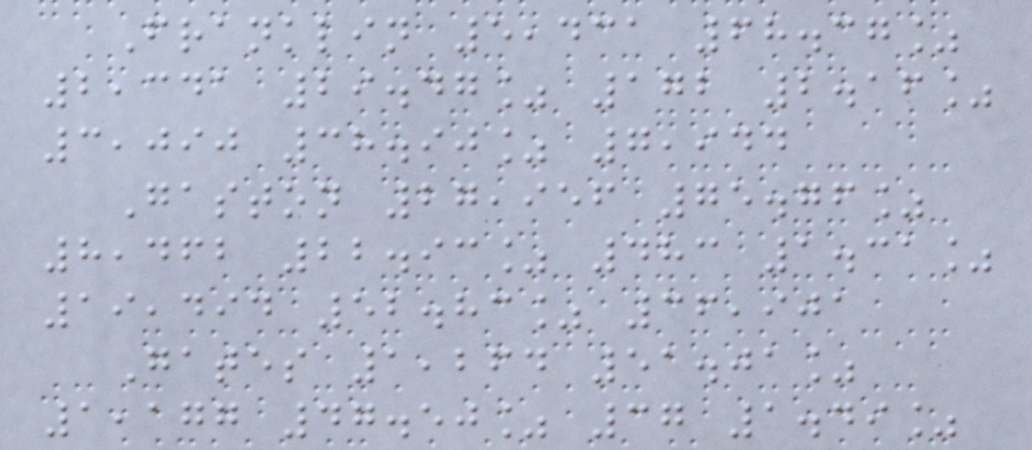Franklin 5,431 68.37%
2,341 29.47% 172 2.16%
3,090 38.90% 7,944
Gaston 27,956 75.76%
8,462 22.93% 483 1.31%
19,494 52.83% 36,901
Gates 1,264 51.01%
1,177 47.50% 37 1.49%
